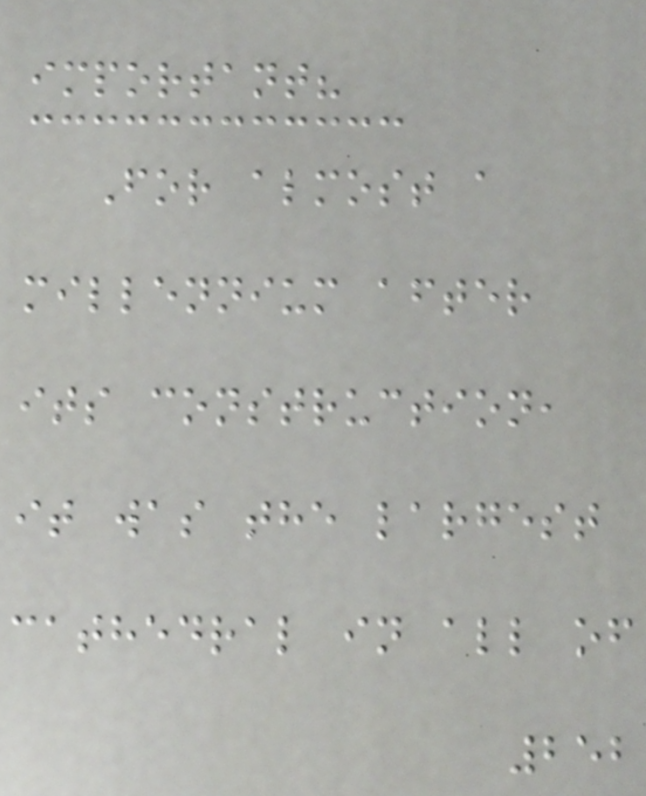important?
For almost a
millennium after
its construction,
it was the largest
cathedral in all of
252
